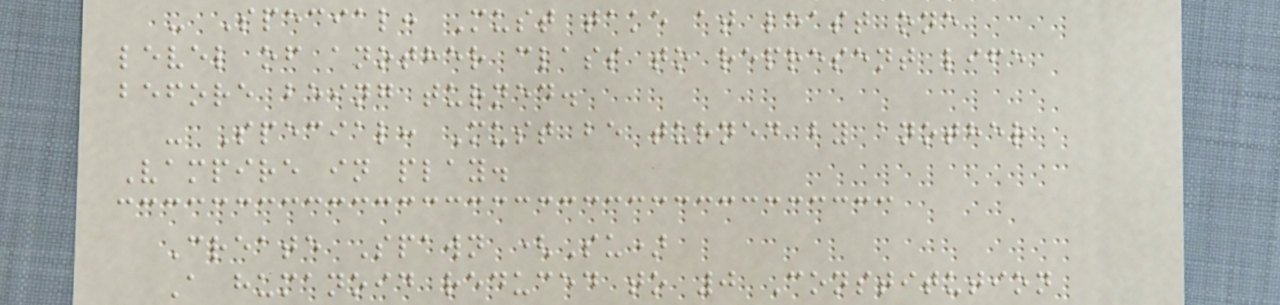- Special: Must take at least one
level of another class to represent life
before being turned.
- Special: Must be turned by another
Vampire in play.
Create Spawn (Su)
A humanoid reduced to 0 Constitution
